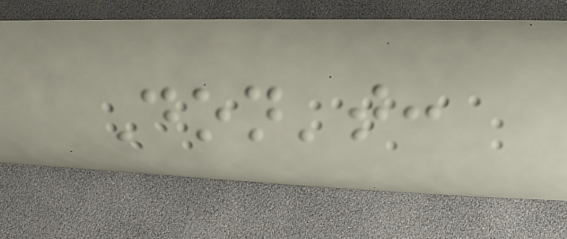Don't:
